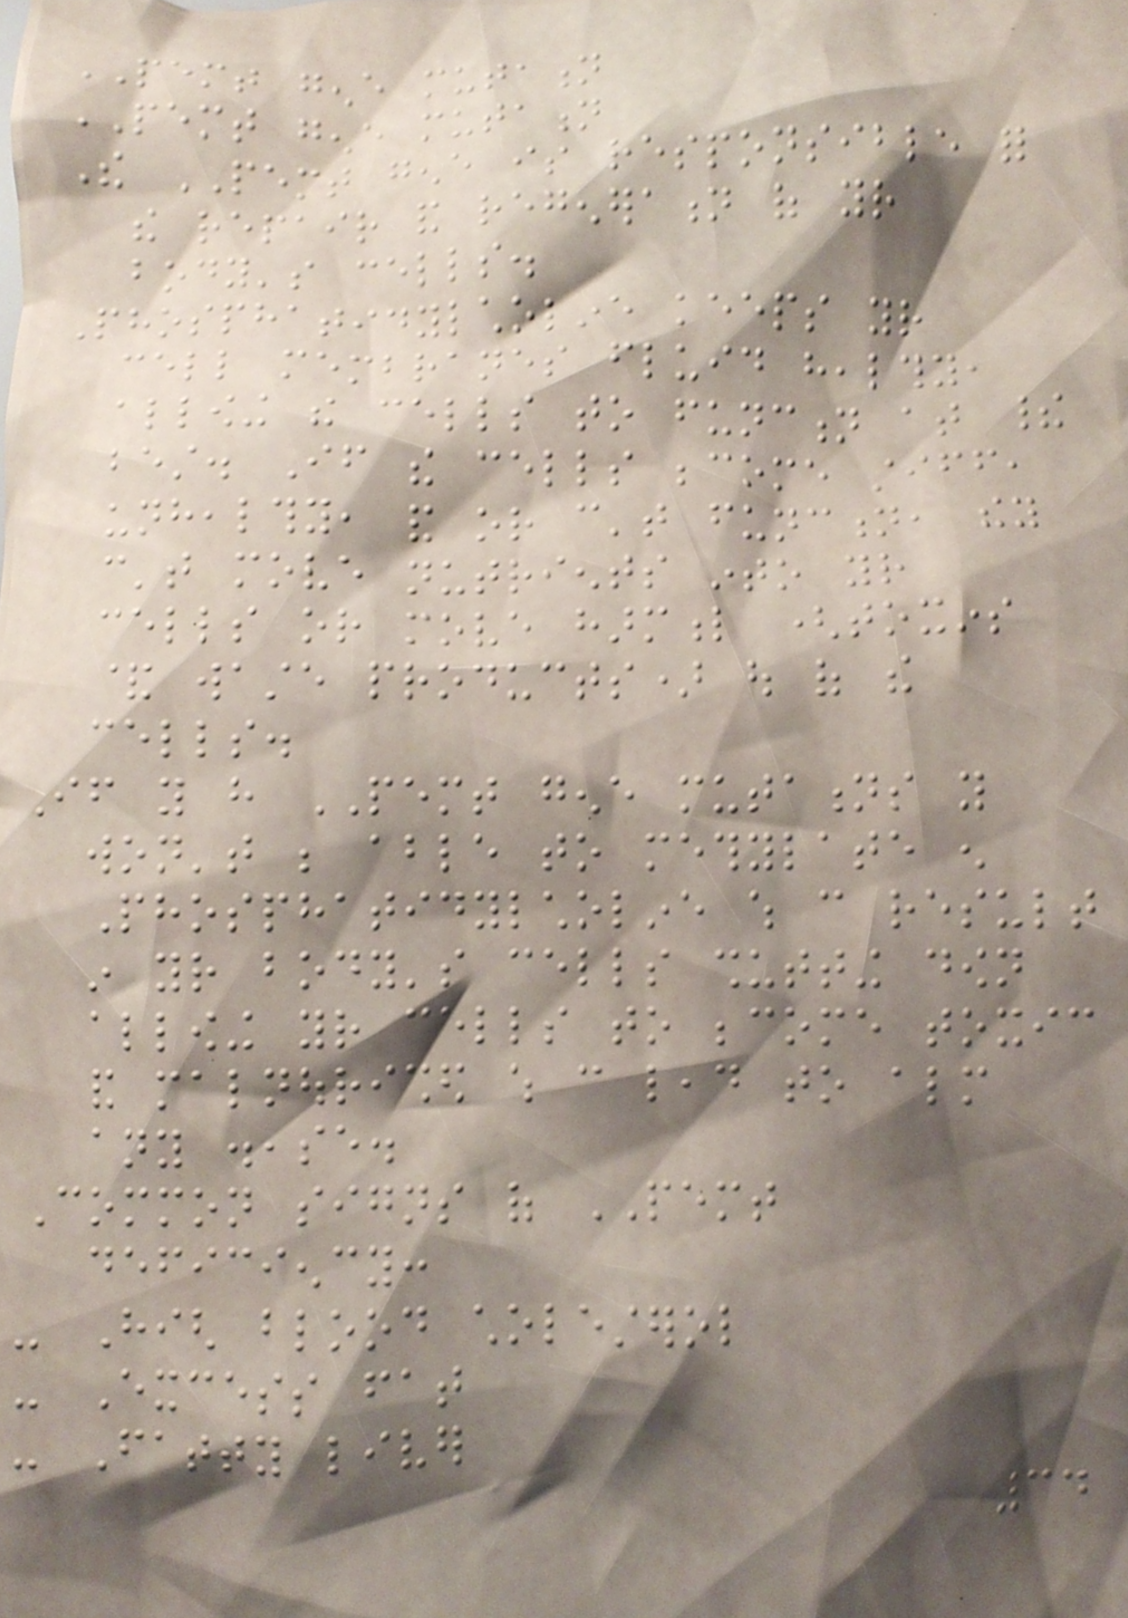PEMT gene mutation
PEMT gene mutation
The PEMT gene is responsible for
the repair and regeneration of your
body's cells.
Phosphatidylcholine keeps your
cell membranes fluid healthy,
allowing the cells to function at their
best. If the cells become stiff,
unhealthy, and or can't function, they
can't move nutrients into your
cells or move harmful (toxins
& waste products) out of the
cells.
If you have PEMT gene mutations you
won't be able to methylate enough
Phosphatidylcholine which can result
in your body's cells shutting down
allowing your cells to become toxic
and malnourished which can lead to almost
any disease.
Common signs of PEMT
deficiency:
- High blood cholesterol
- Excess fat
- Fatty liver
34
